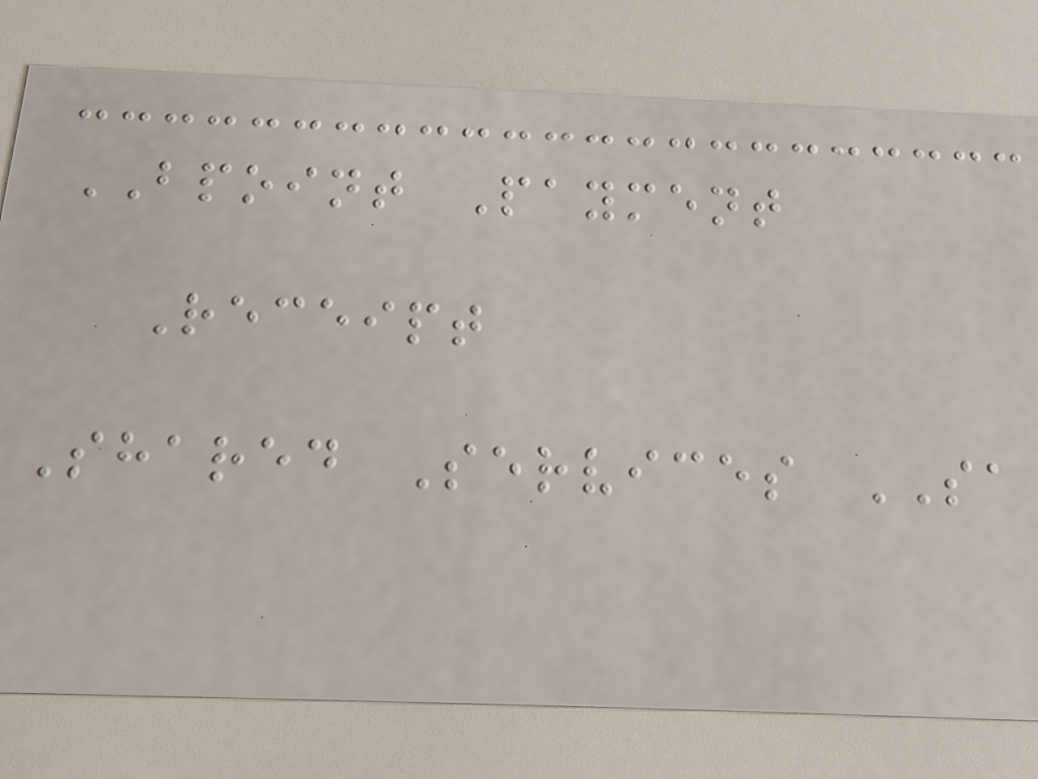BPOINT Payment
Receipt
Shared Services SA
